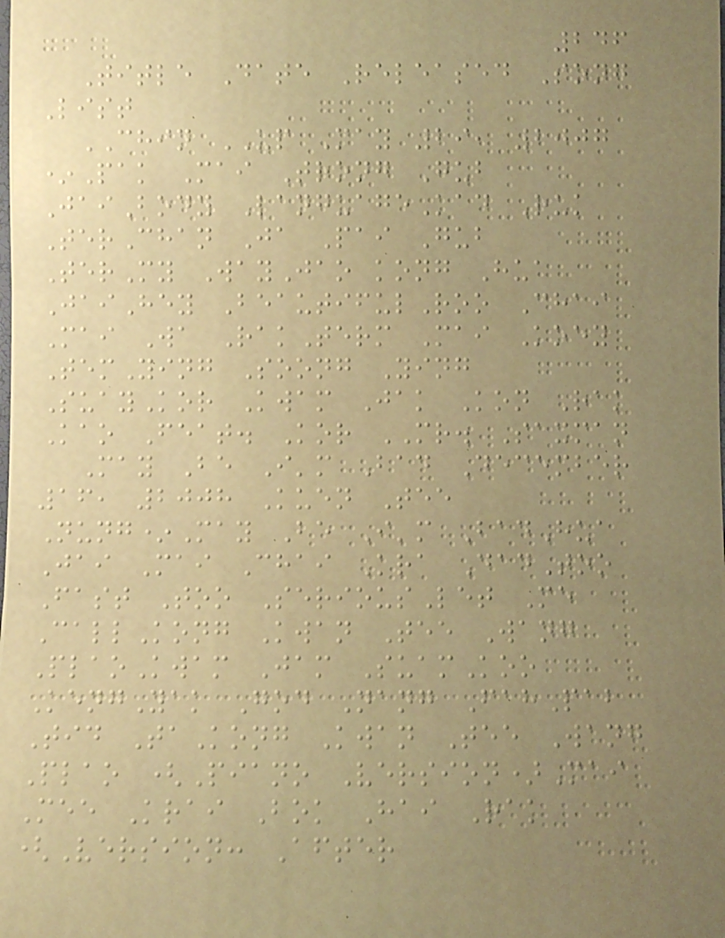246
Title Date Released Song
List
CHIN UP May 29, 2007
*Pak Mai Trong Gub
JaiBody LanguageKad Ruk
TerChan Ja Pai Gub
TerMy WayJao kong Hua
JaiHey BeautifulRoo Chai
Mai Wa RakTerm Mai Koey
TemYing Soong Ying
SuayKor Kwam Jak Kon Rak
Kao Feat. Kor MR. Saxman
May Be I'm Bad December
16, 2008 Kuen Tee
Nung*May Be I'm BadHua
Jai Mai Chai Kra DadToo
Fast Too SeriousLet Me
CallKong Kwan Tee Wang
PlaoKwam Jam SuamKoo
KengYak God Nang FahPab
Tid TaKong Kwan Tee Wang
Plao (Piano Version)Mai
Mee Krai Bok Hai Rak
(Version: After
